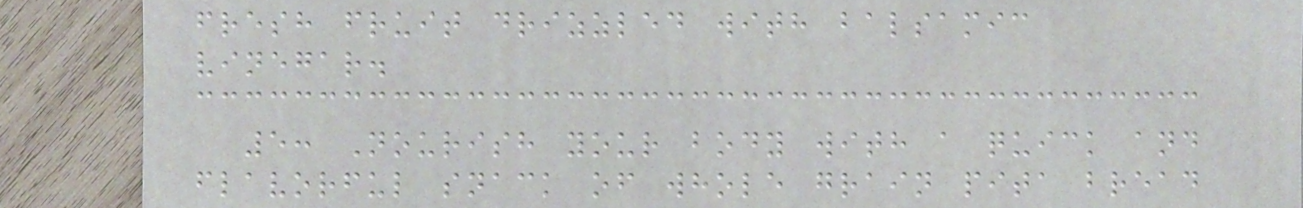fresh fruit drizzled with balsamic
vinegar.
5: Nourish your body with a quick and
flavorful snack of whole grain pita bread
